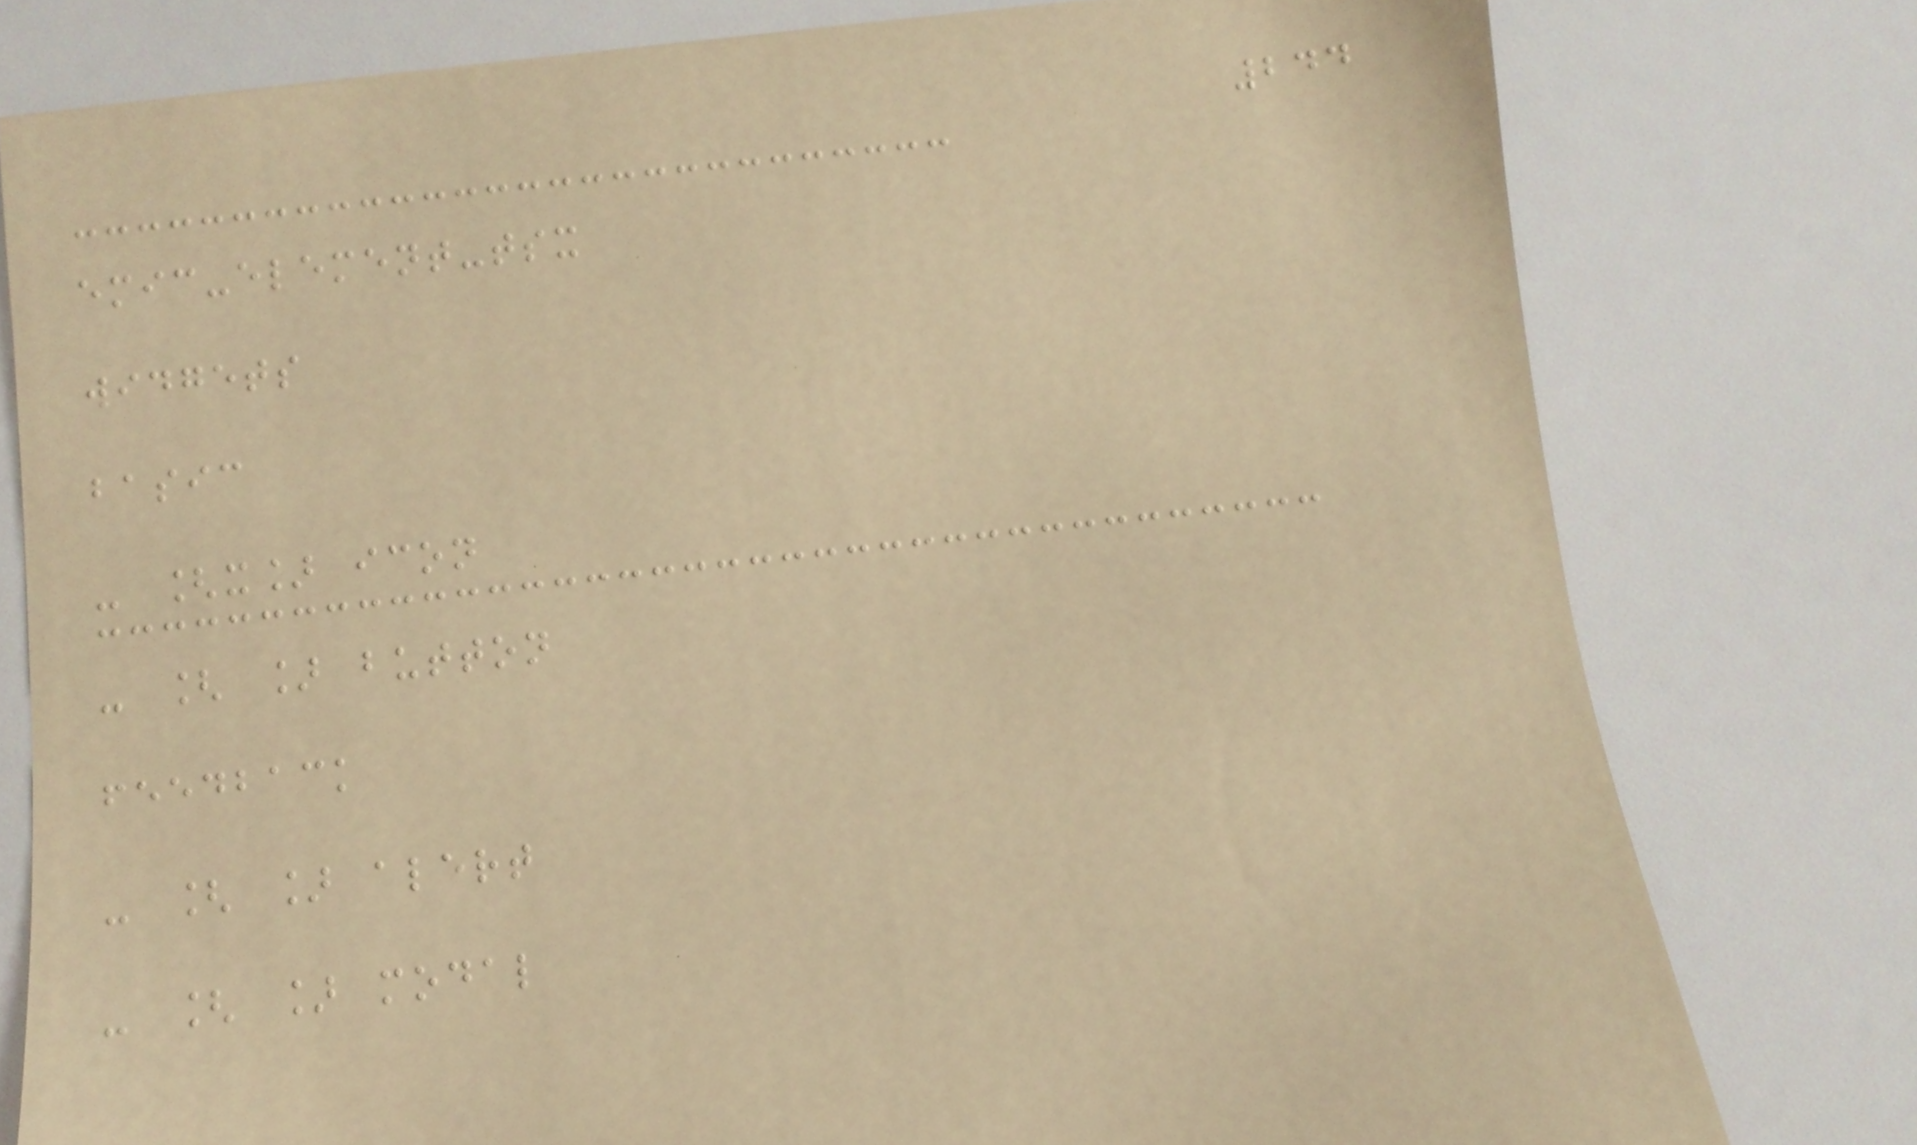244
emic-element-tsx
widgets
basic
- [x] icon
- [ ] button
feedback
- [ ] alert
- [ ] modal
